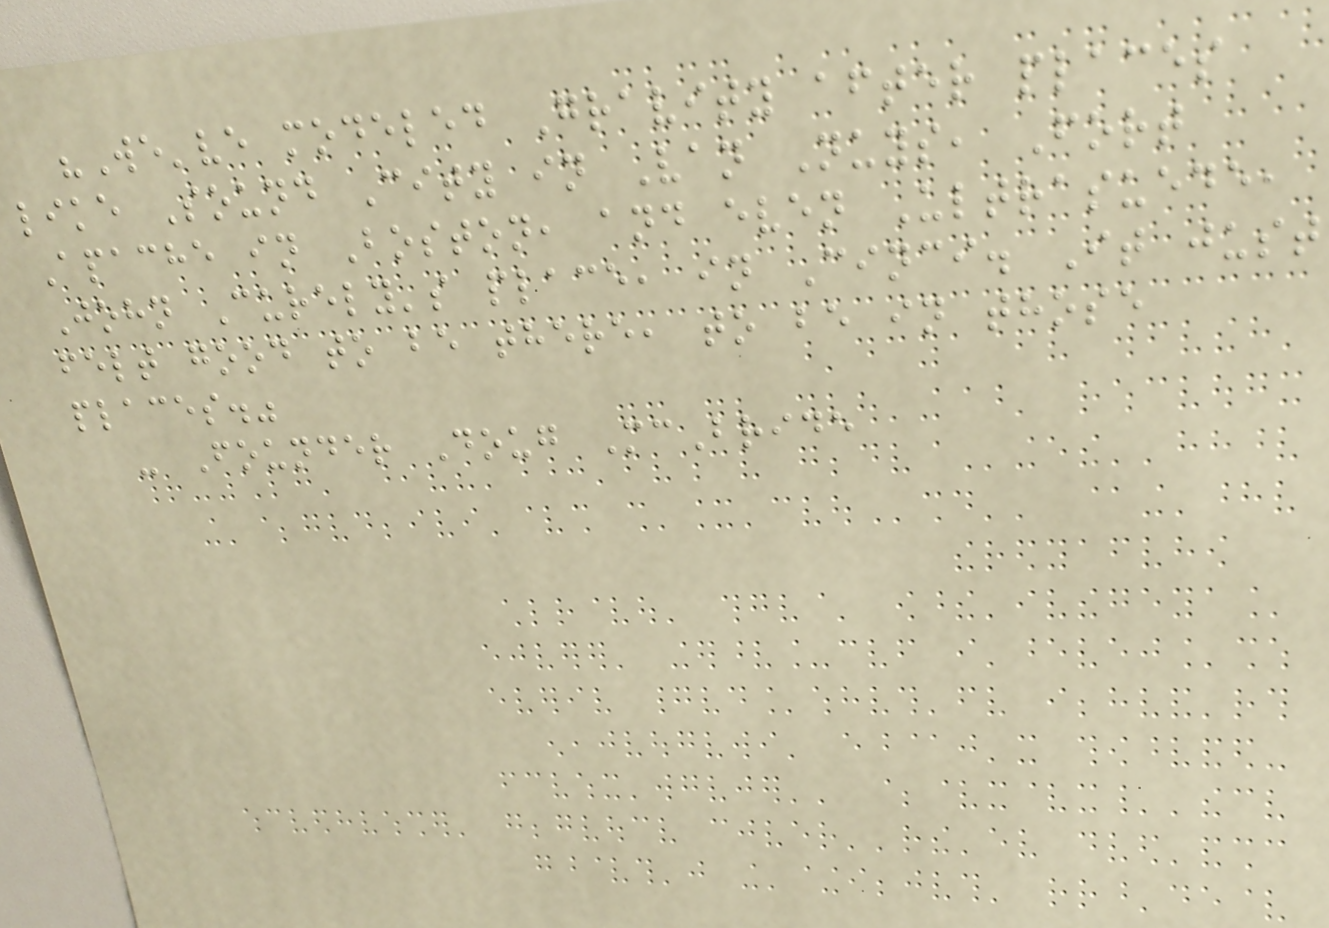"We've modeled Gravity after places
like Sound City in Van Nuys, Fort
Apache in Boston, and even Ultrasuede,
John Curely's place, in Cinci. It just
felt good to be there, to be in those
places."
- Founder Doug McBride
